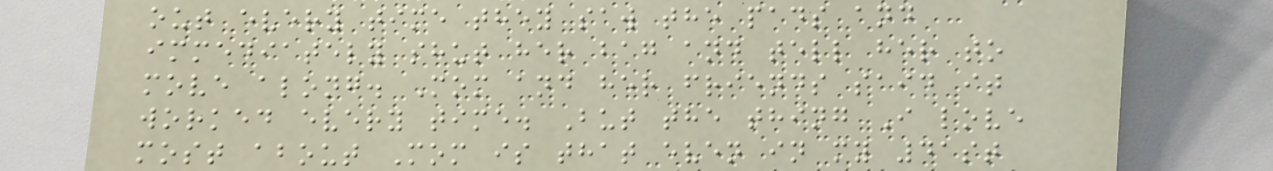out every time they saw the pads and
immediately shut her bag and tell her to
move along. Mom and her friends said it
worked every time. But the thing I love
most about Mom is that even in my 41st
